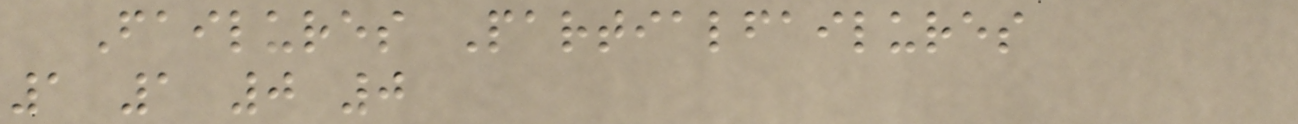Failures Partialfailures
1 1 0 0
